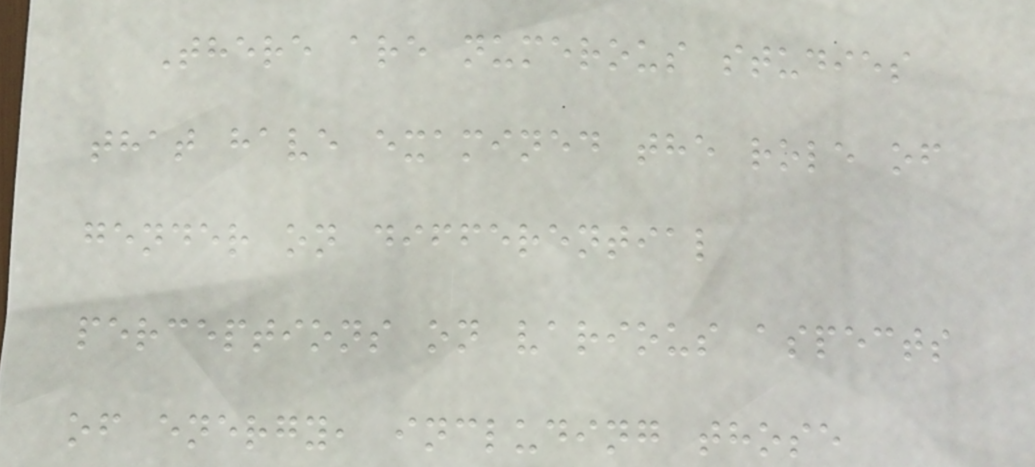There are numerous studies
that have examined the role of
gender on differential
perceptions on various aspects
of energy, including those
